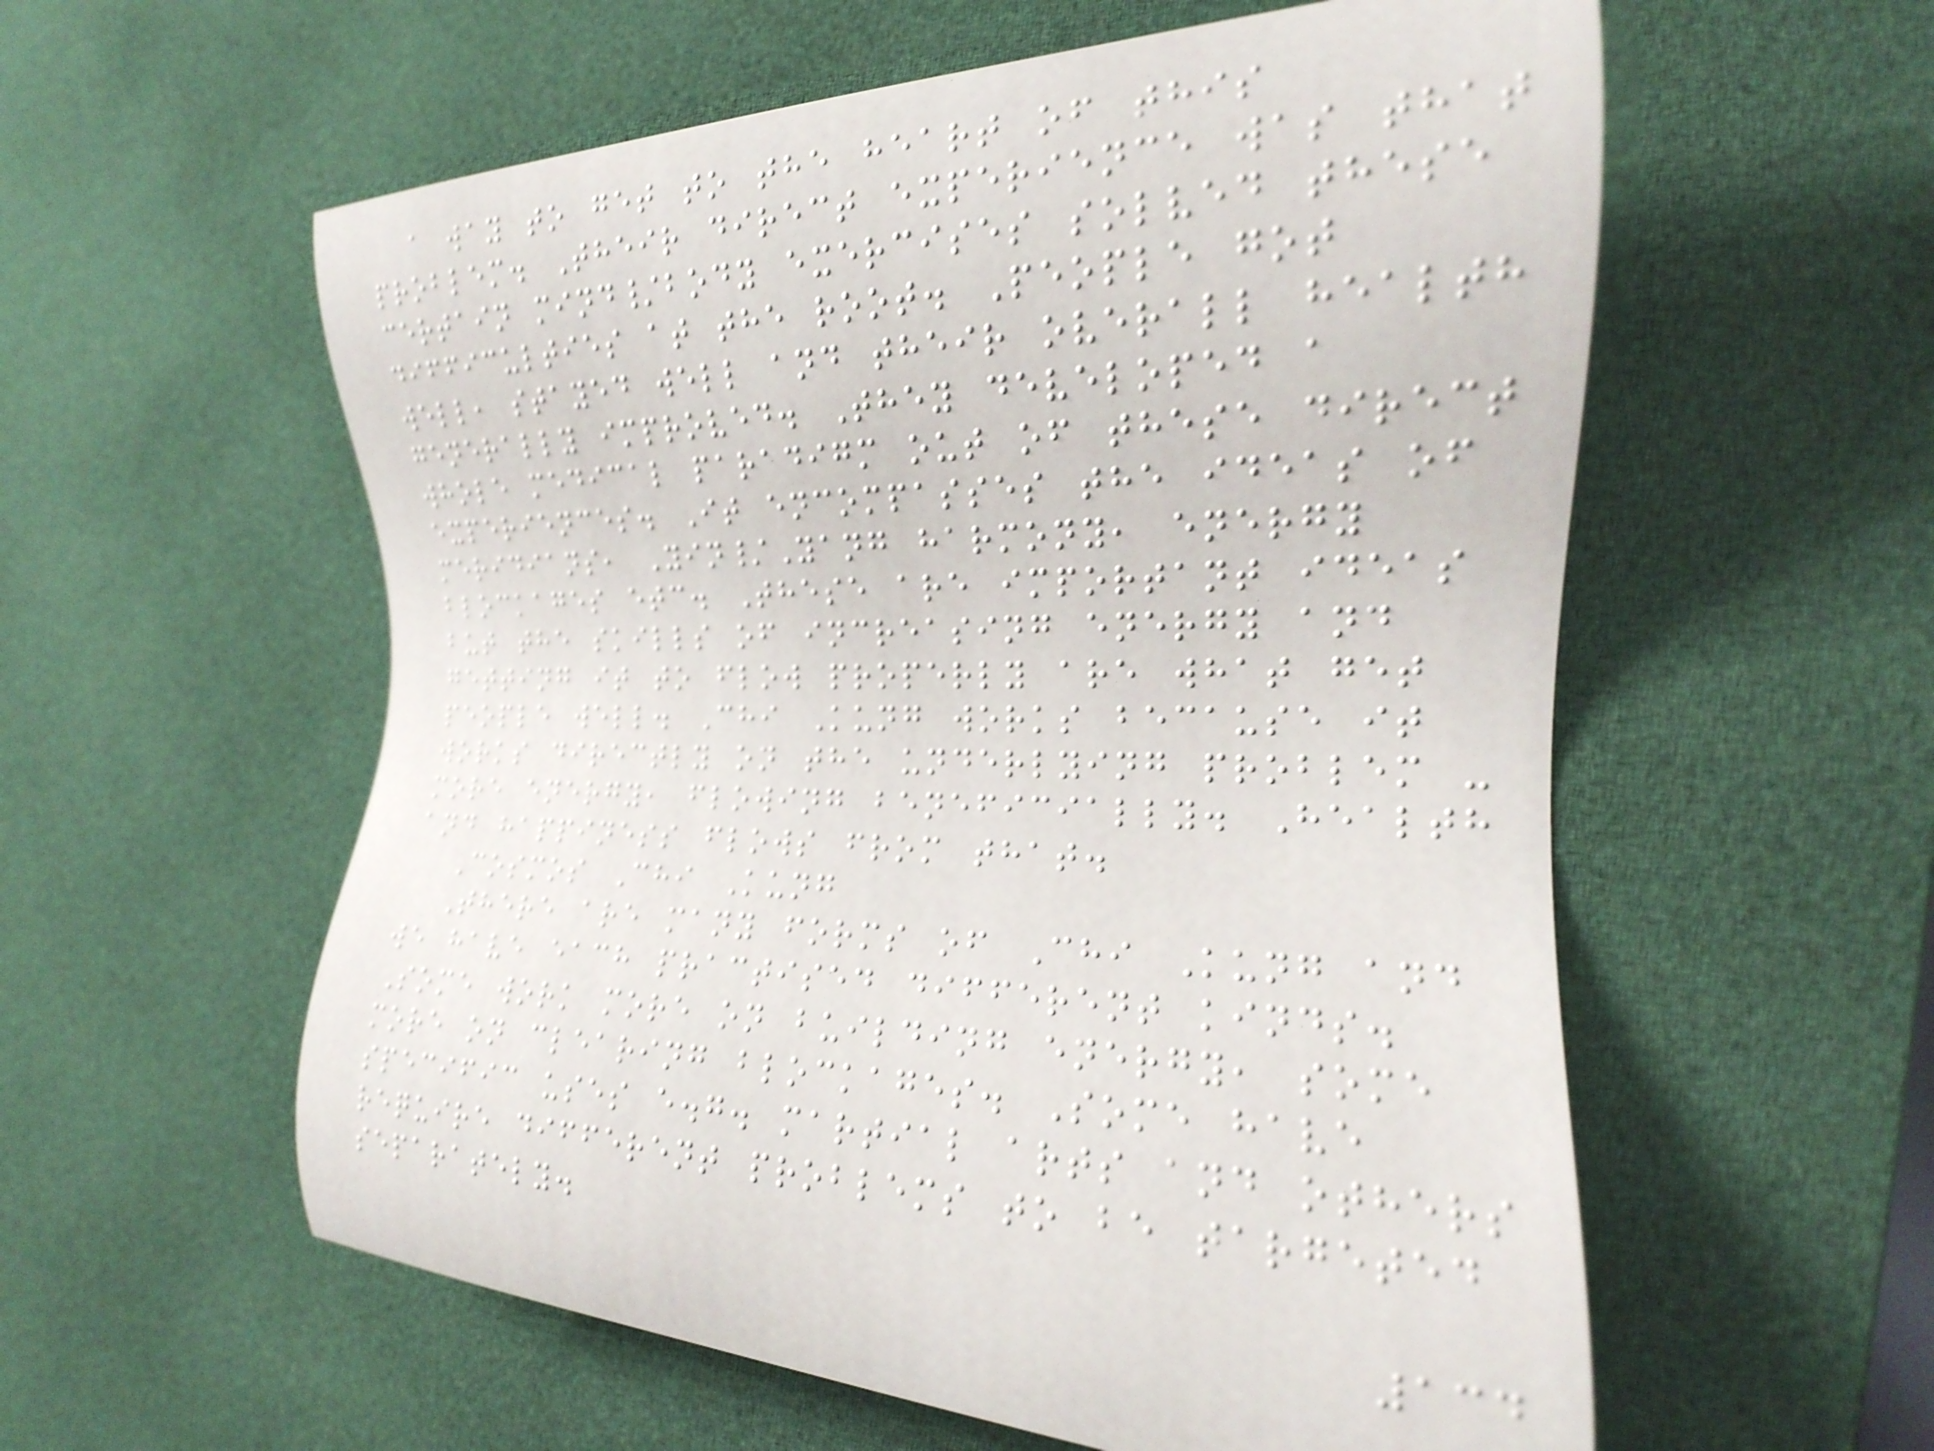a way to get to the heart of this
problem. Their direct experience was that
certain mind/body exercises solved these
difficulties at the root. People got
well, stayed well and their overall health
generally improved. They developed a
whole medical paradigm out of these direct
experiences. It encompasses the ideas of
meridians, Yin/Yang harmony, energy
blockages etc. These are important ideas
but the skills of increasing energy and
getting it to flow properly are what get
people well. Chi Kung works because it
works directly on the underlying problem -
more energy, flowing beneficially. Health
and happiness flows from that.
Cosmos Chi Kung
There are many forms of Chi Kung and
we have each practised different kinds.
Some work more on building energy, some
more on clearing blockages. Some have
specific uses e.g. martial arts and others
require different problems to be targeted
separately.
134
